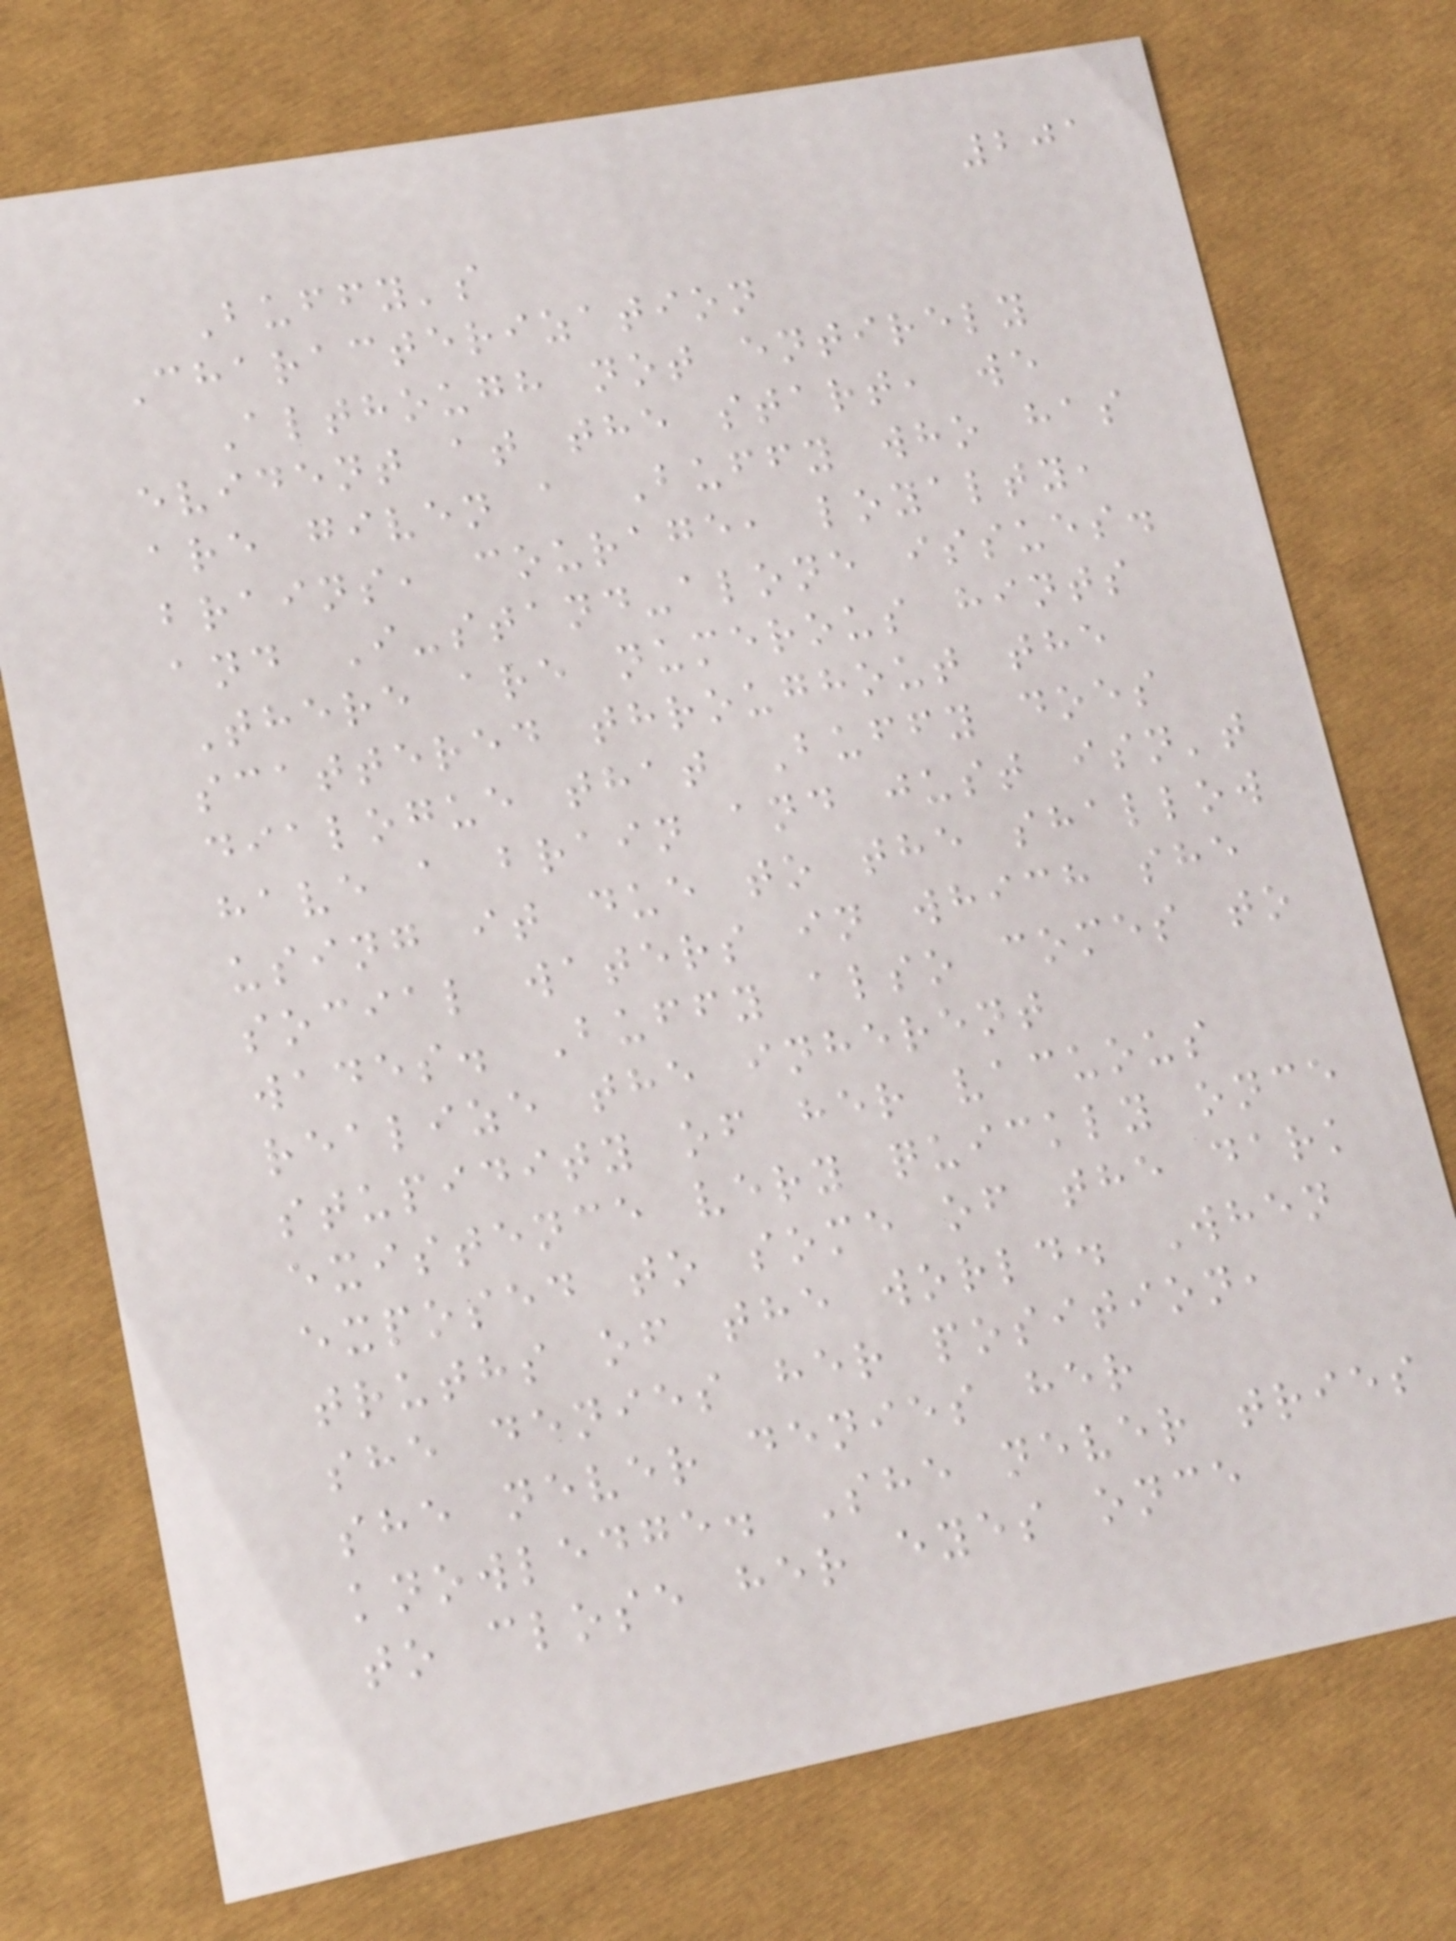201
Buffy's
Characterization
Although not entirely
evident at the start, we
are given a Buffy who has
brains, courage, loyalty,
and I-stand-alone issues.
There are numerous hints
scattered throughout the
dialogue that Buffy does
have a brain and just isn't
using it due to the shallow
social waters in which she
wades. Buffy also comes to
realize the inherent
stupidity of her vacuous
existence very quickly once
exposed to some of the dark
truths of the world. When
she denies her position,
she never denies her
knowledge. She never tries
to close her eyes once
